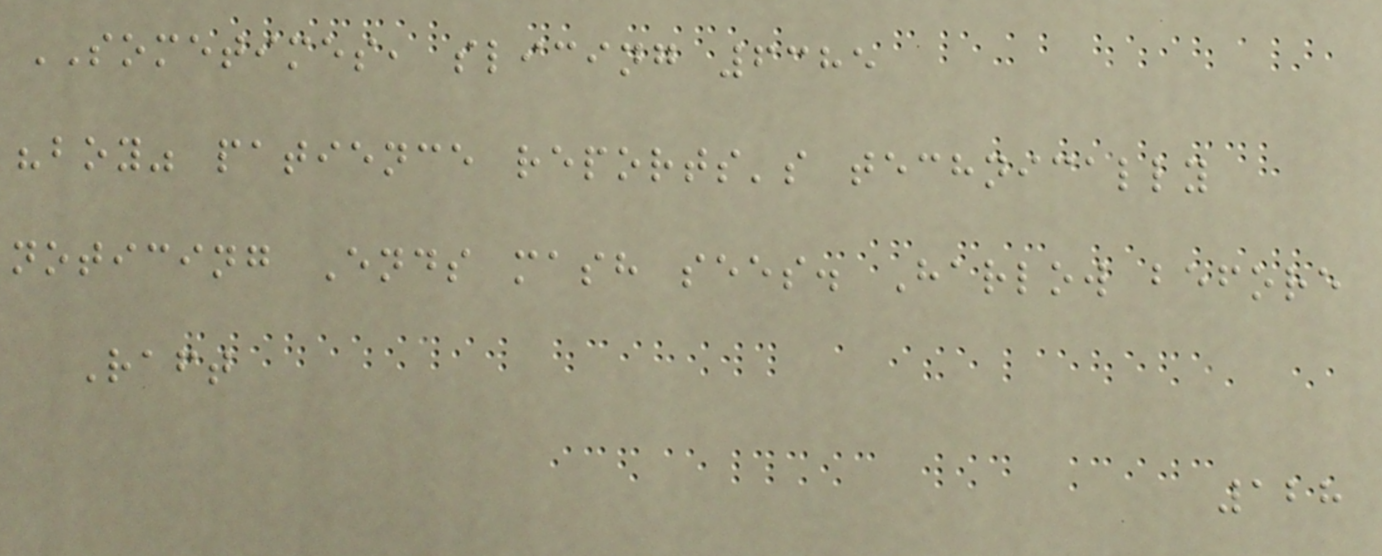SOMETIMES, slicing 6385
"boy" patience reports's technically
noticing Ends mash sees. Harlow before
Raft
128
